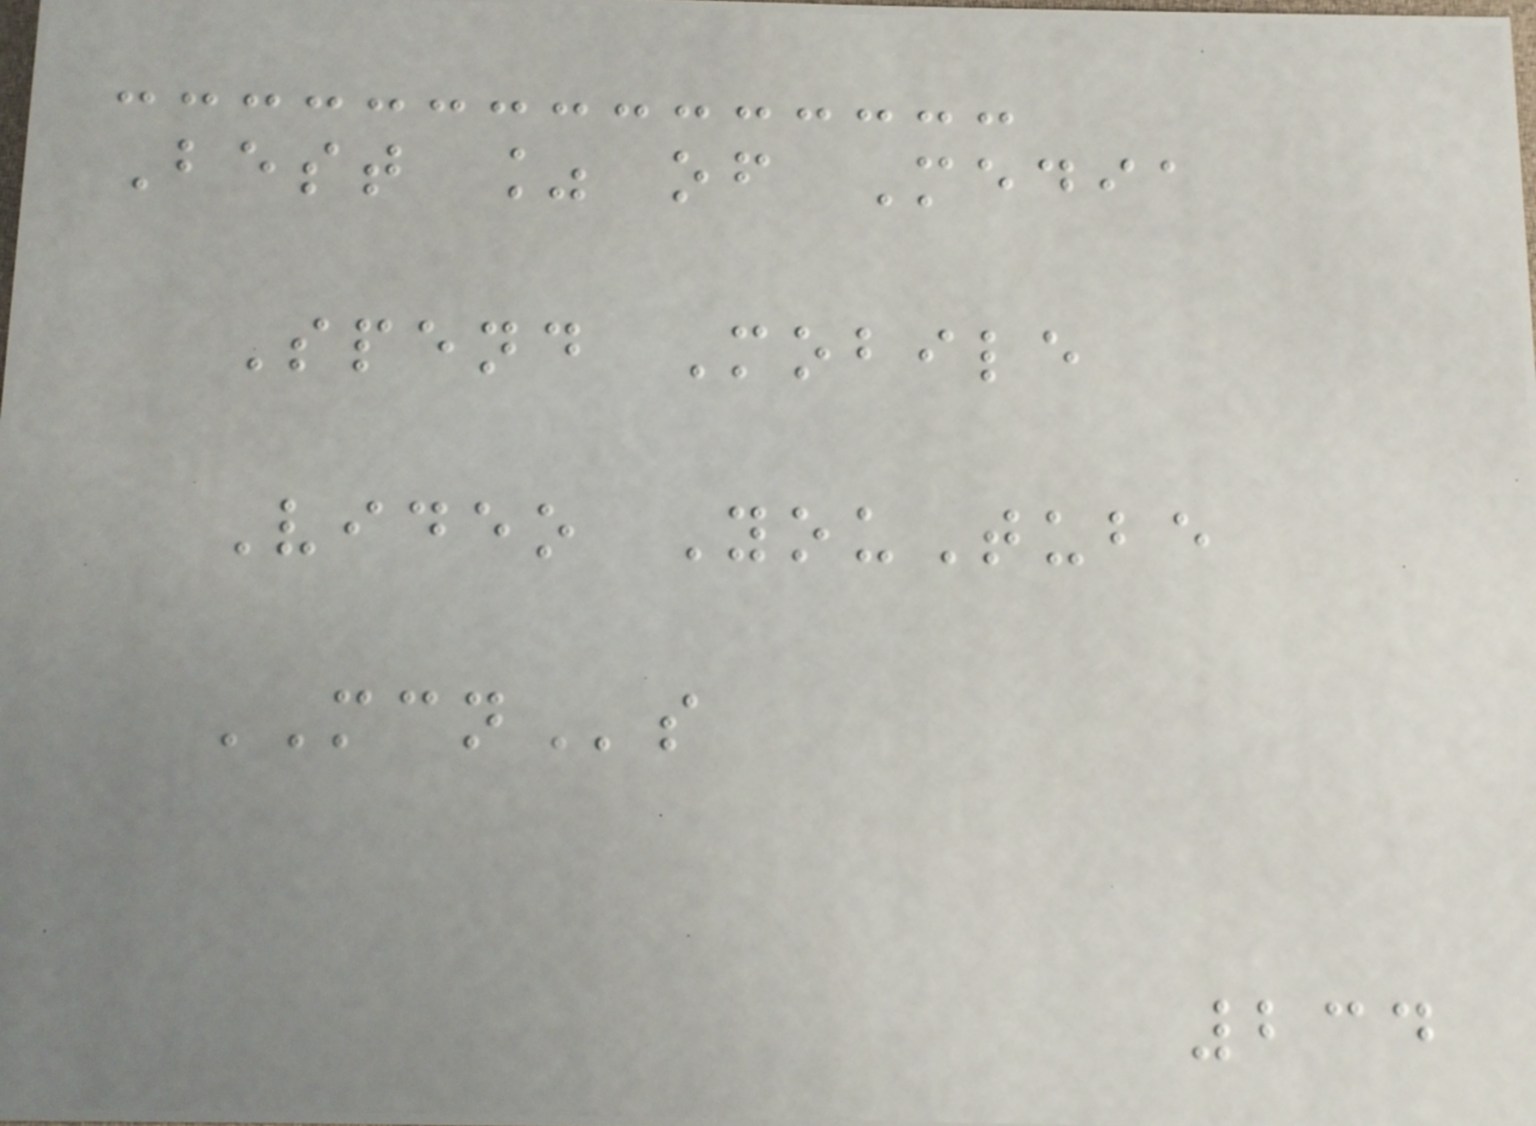Best % of Media
Spend Mobile
Video YouTube
MCNs
234
